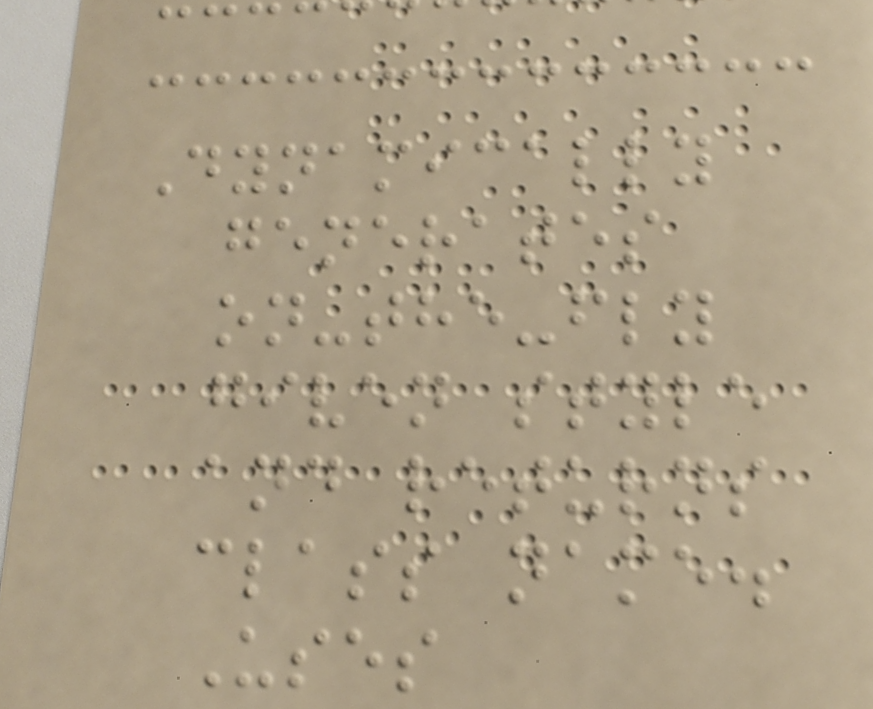Dynamically
generates
on-the-fly
given style
and returns
class name.
Uses
